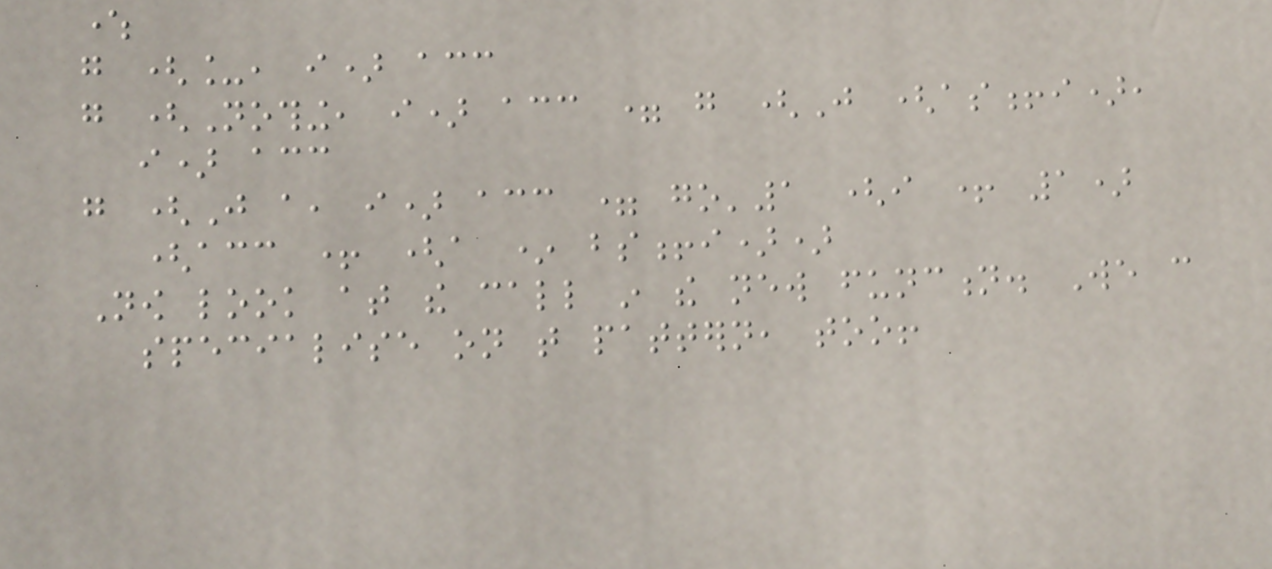where
go (_, i) acc
go (Nothing, i) acc = go (Just (as!i),
i) acc
go (Just a, i) acc = go'1 (i + 1)
(acc + (a * bs!i))
Now look at the call in the new function. We can
specialise on that pattern, too!
